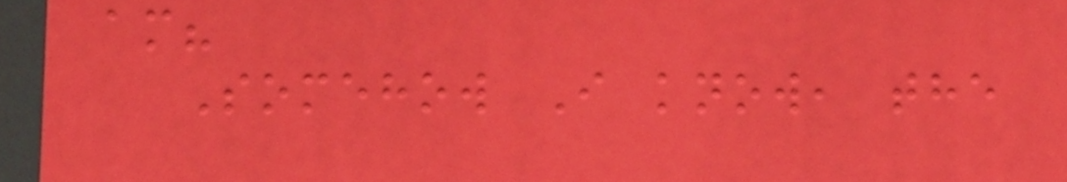am?
Somehow I know, the
